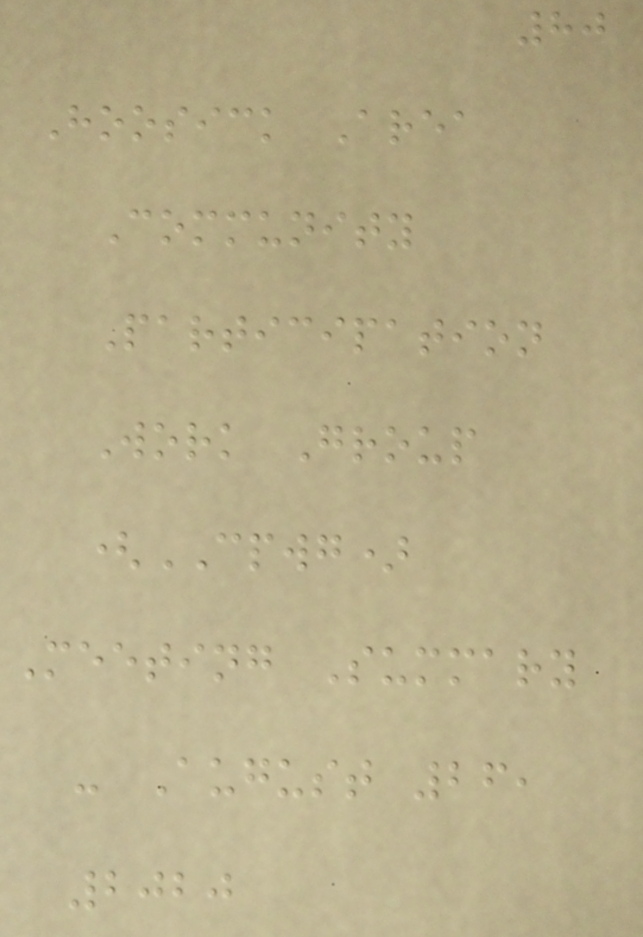80
Hoosick Area
Community
Participation
Work Group
(CPWG)
Meeting Summary
- August 26,
2020
